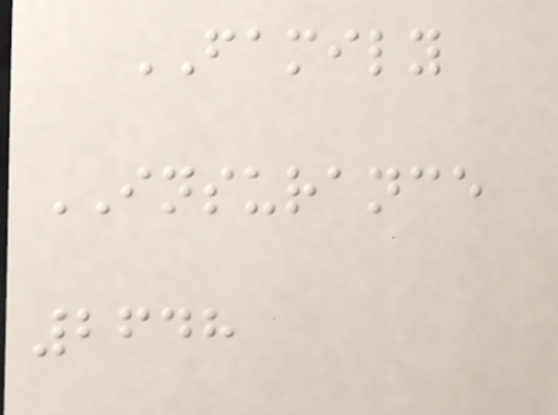FAMILY
INSURANCE
2648
